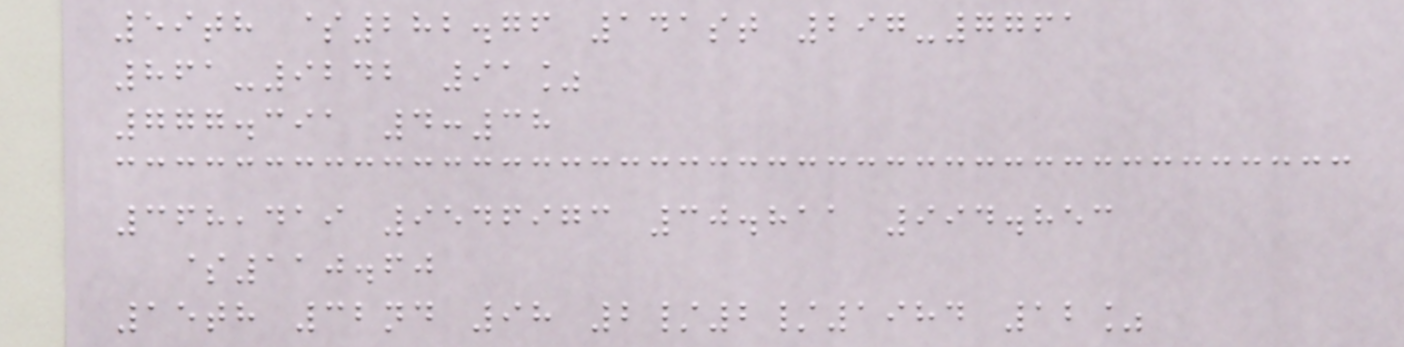59th $282.76 141st 297-7761
861-9242 91%
777.391 4:38
368,419 9546973 30.811 994.853
$110.60
15th 32nd 98 2/2/1984 12%
